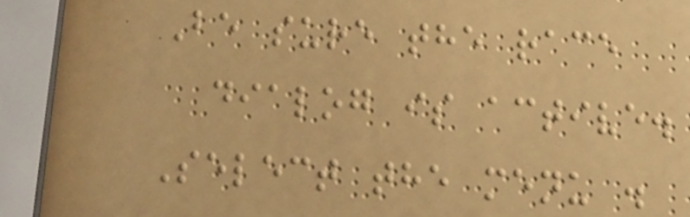Be sure the race
dialog is active.
Select the menu .
